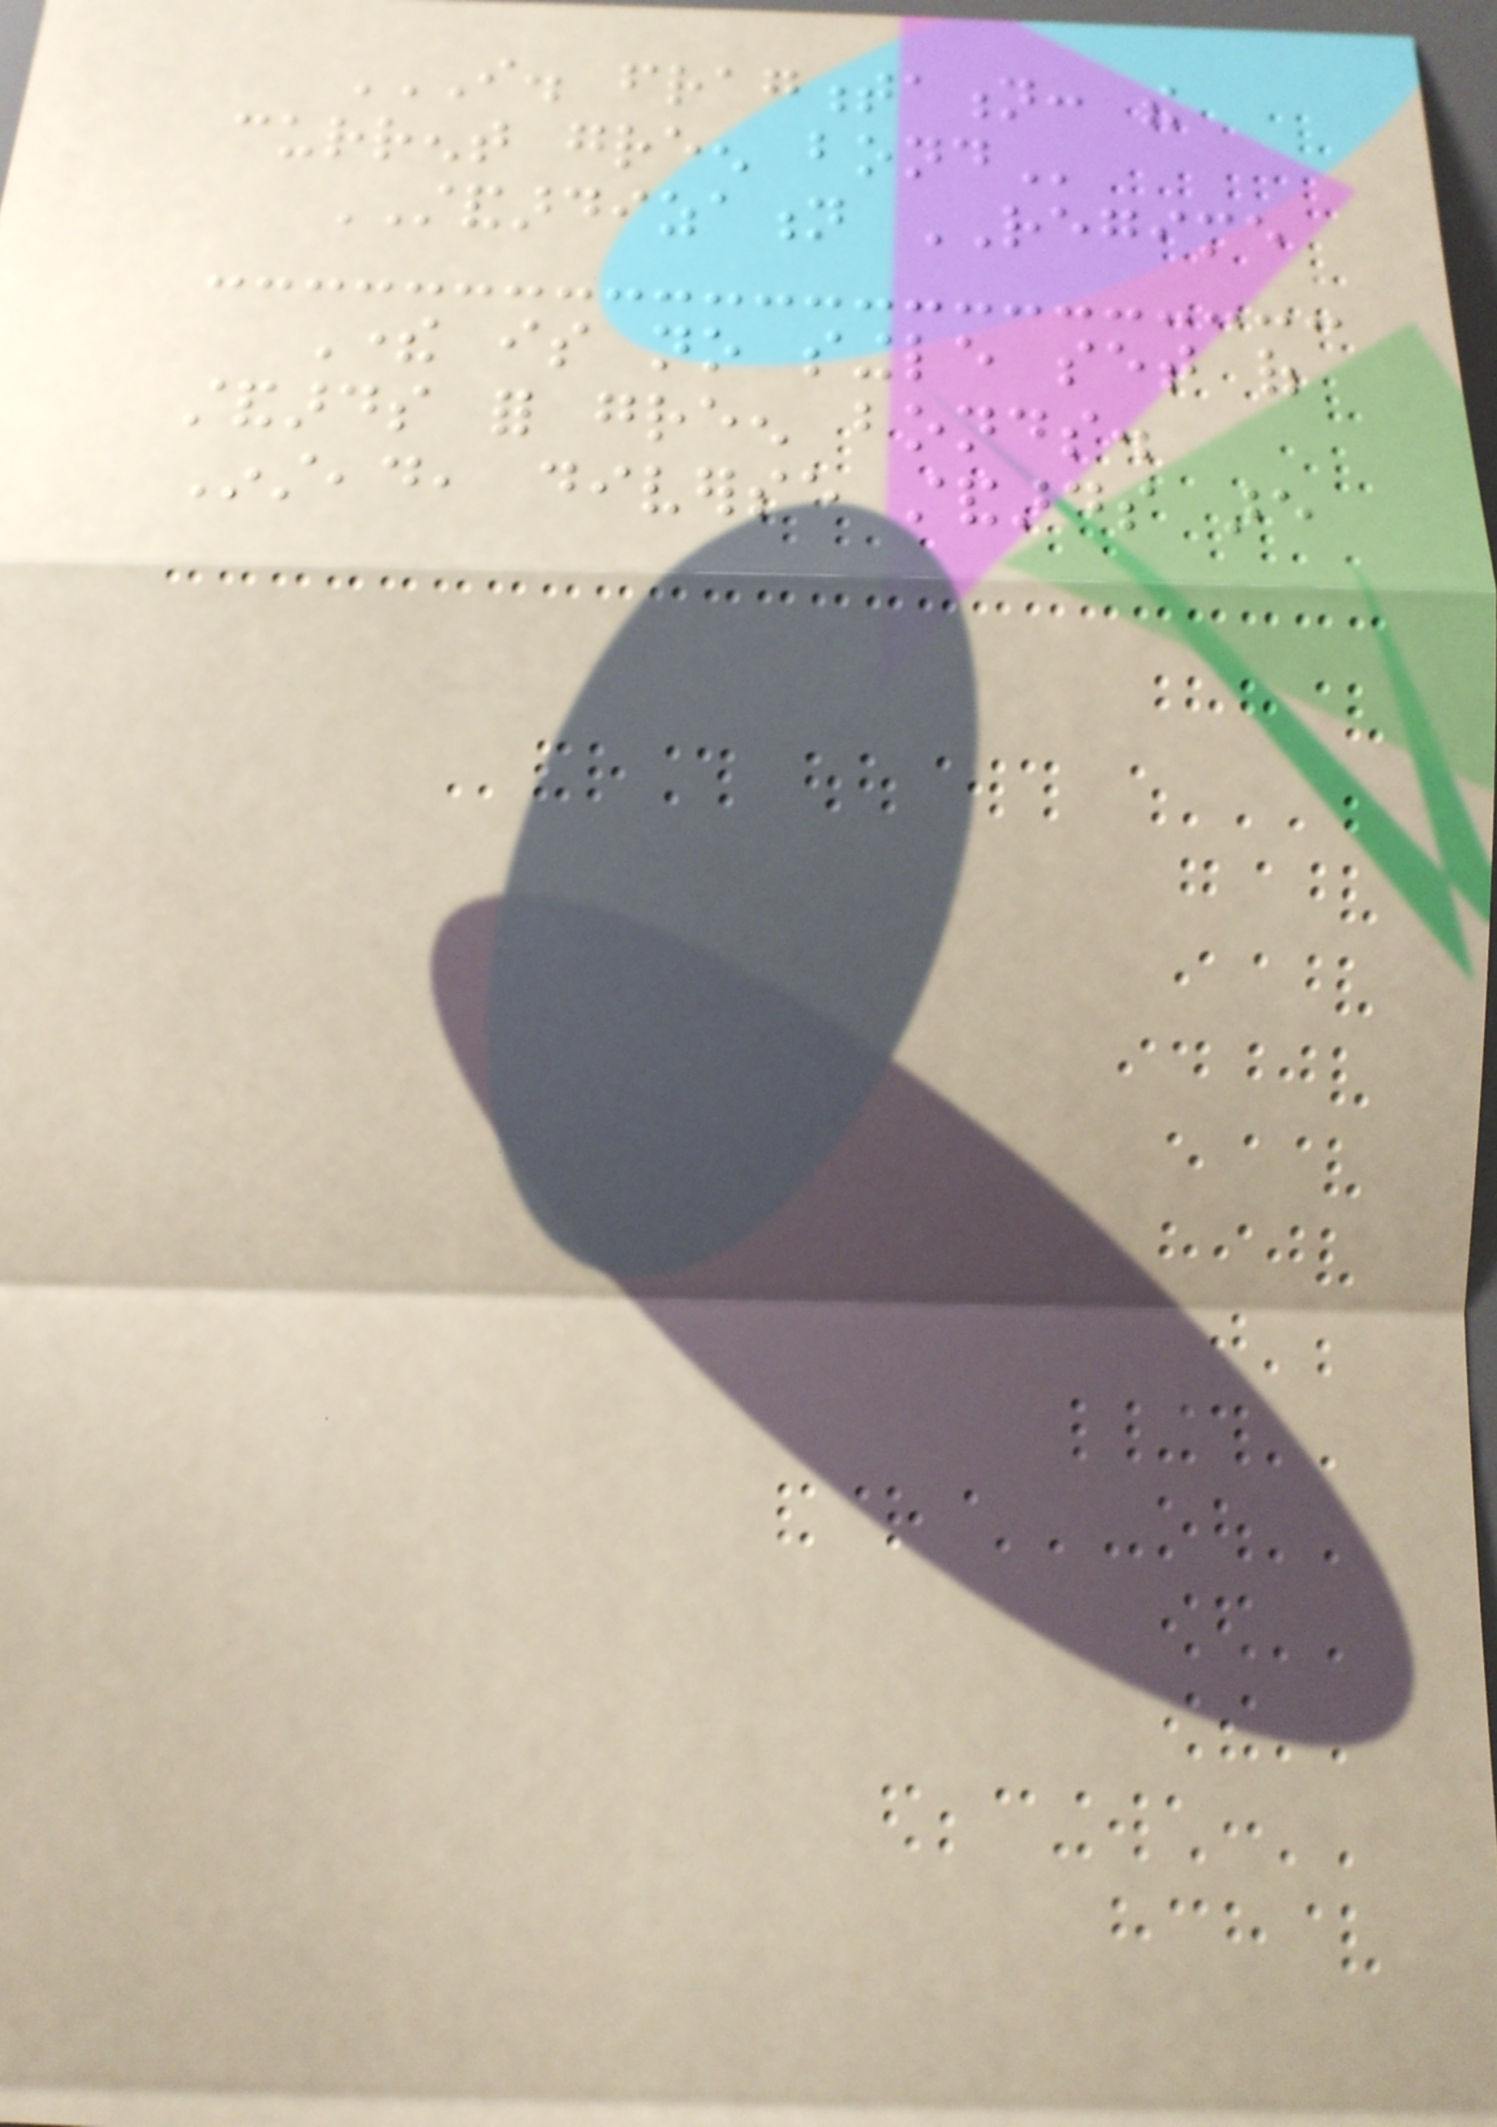I. FRAGMENTATION: THE
CURRENT GREEN BOND
STANDARDIZATION REGIME
There is no single set of
standards for green bonds.
Instead, diverse standards are
